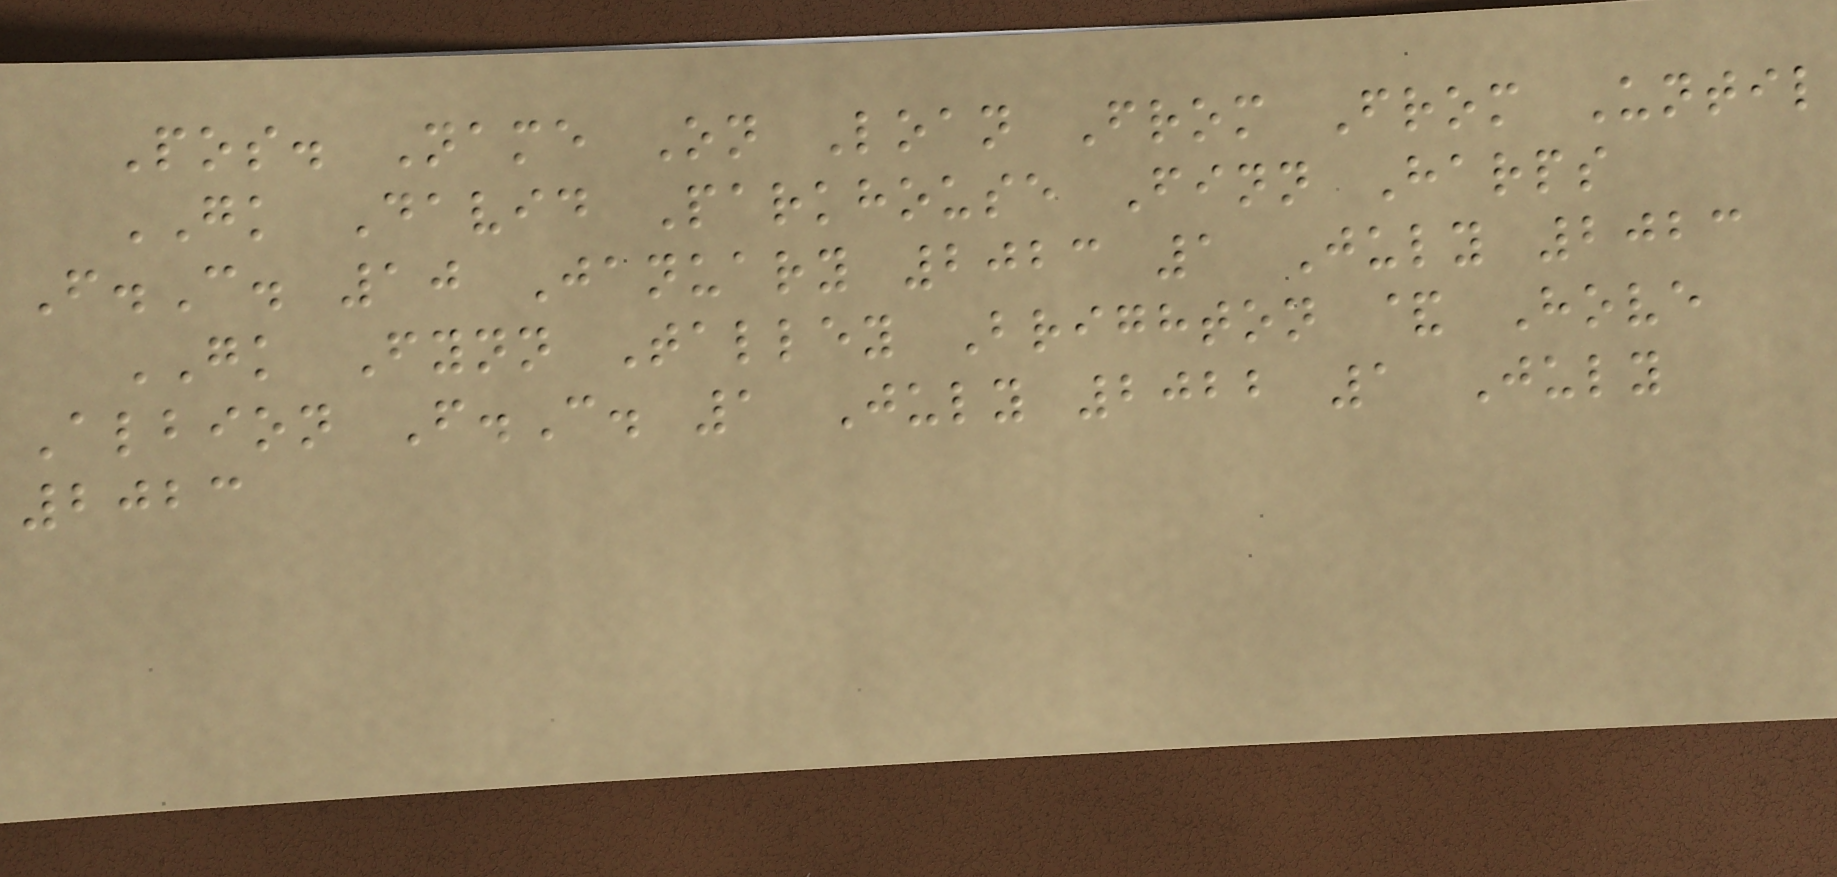Pos. Name On Loan From From Until
GK David Parkhouse Finn Harps
F.C. 10 January 2023 1 July 2023
GK Fynn Talley Brighton & Hove
Albion F.C. 1 July 2022 1 July
2023
